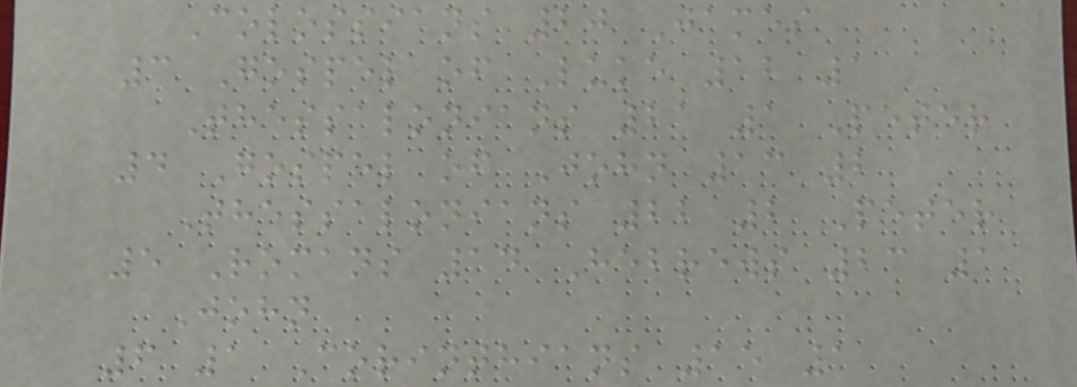Colossians 20 James
3 Gospel of Luke 12 1
Thessalonians 21 1 Peter
4 Gospel of John 13 2
Thessalonians 22 2 Peter
5 Romans 14 Hebrews 23 1
John
6 1 Corinthians 15 1
